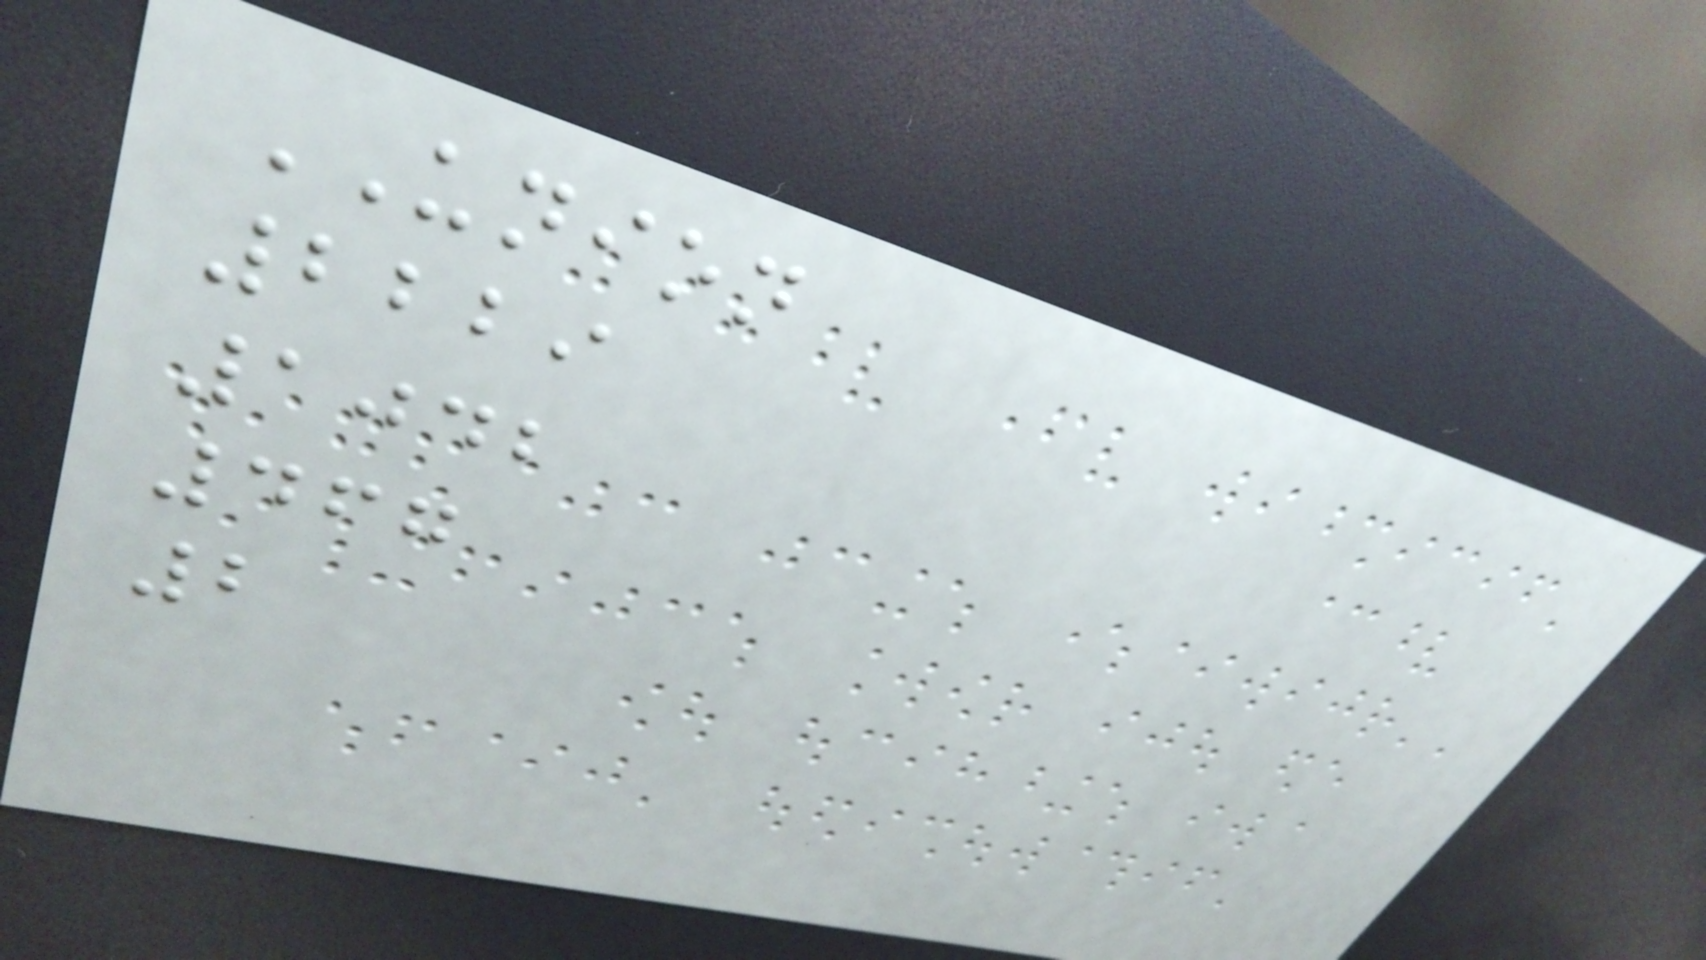UNION
2229
1042
467
2
